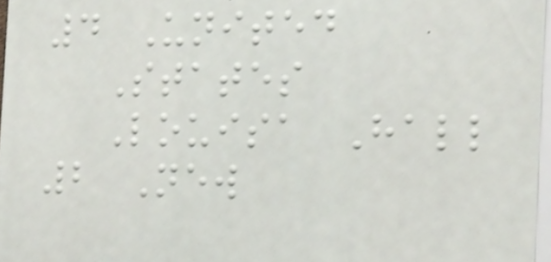4 United
States
Louisa Hall
2 New
